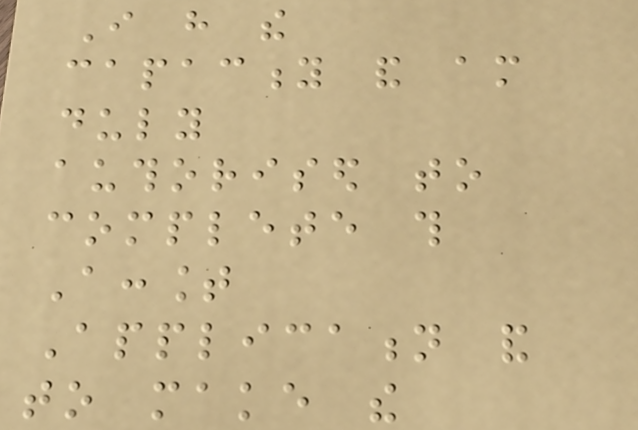I have the
capacity and am
duly
authorised to
complete this
Account
Application and
to make the
